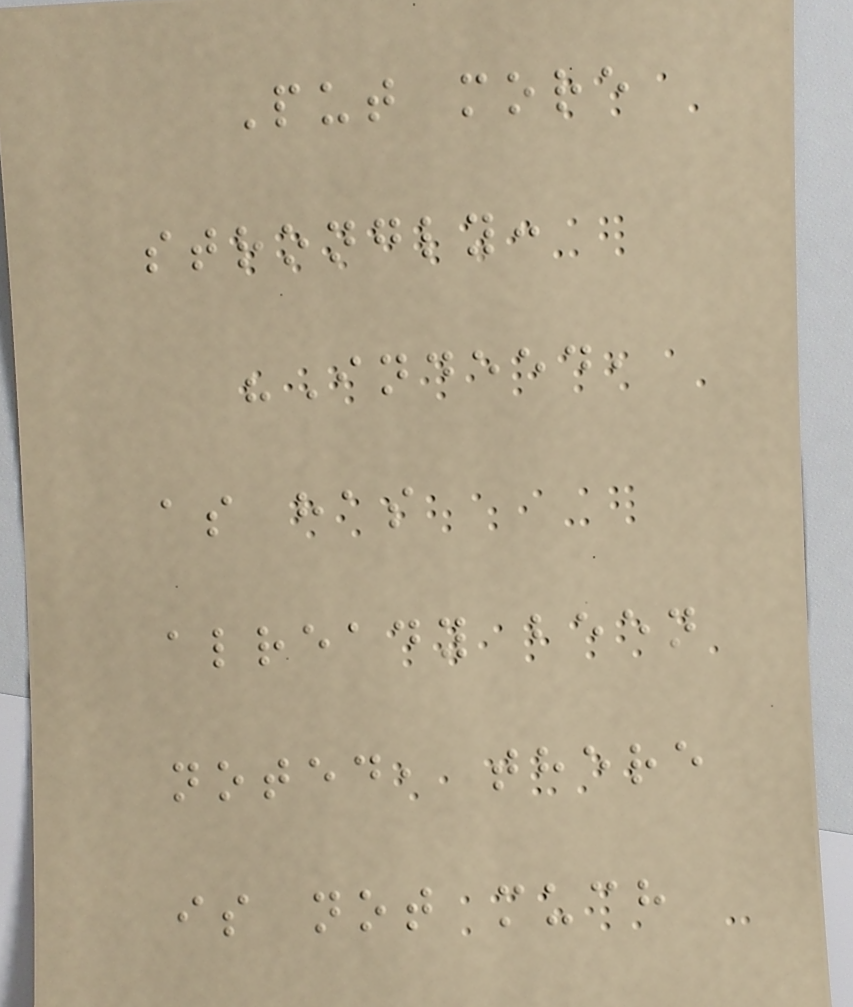Put more
strongly:
"Indeed,
as has
already been
noted, there
is not much
